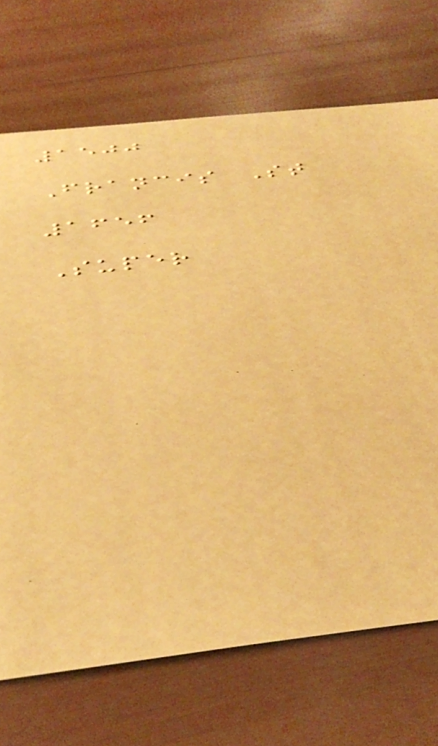1500
Francis St
1656
Super
